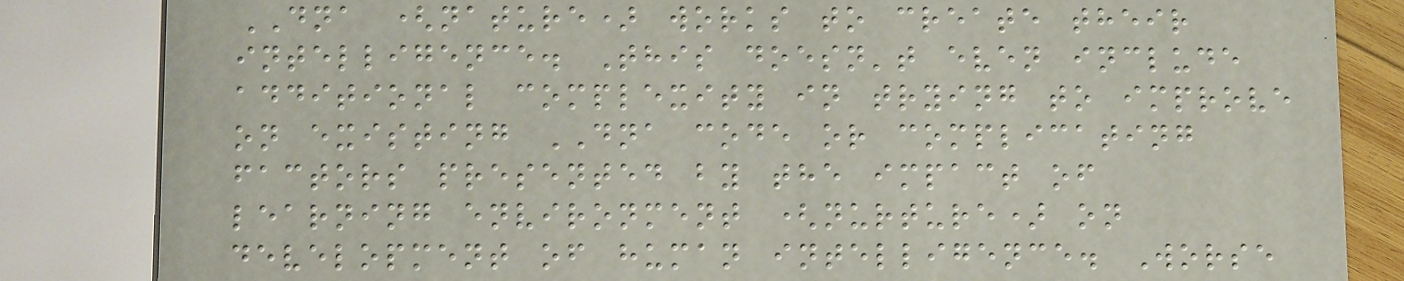DNA (nature) works to create their
intelligence. This doesn't even include
additional complexity in trying to improve
on existing DNA code or complicating
factors presented by the impact of
learning environment (nurture) on
development of human intelligence. Worse
